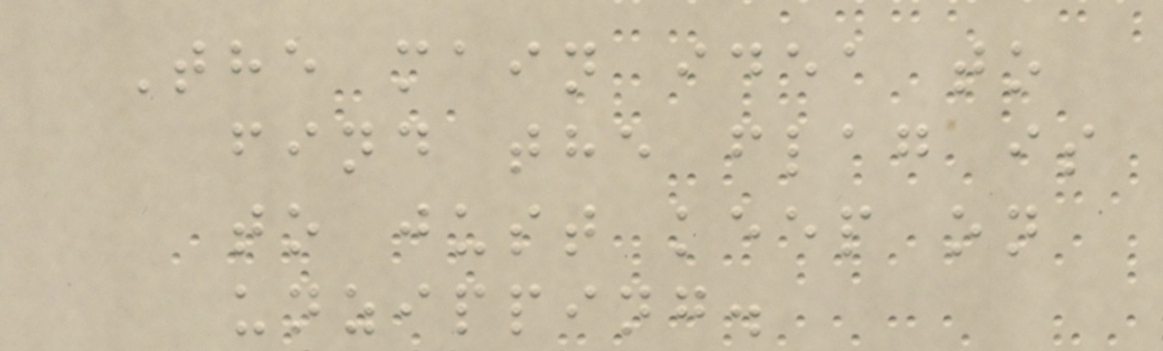The main idea to
find the flag is
to just keep on
unzipping.
